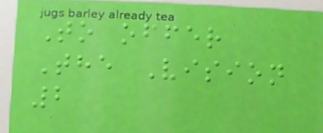To offer
The Vision
2
